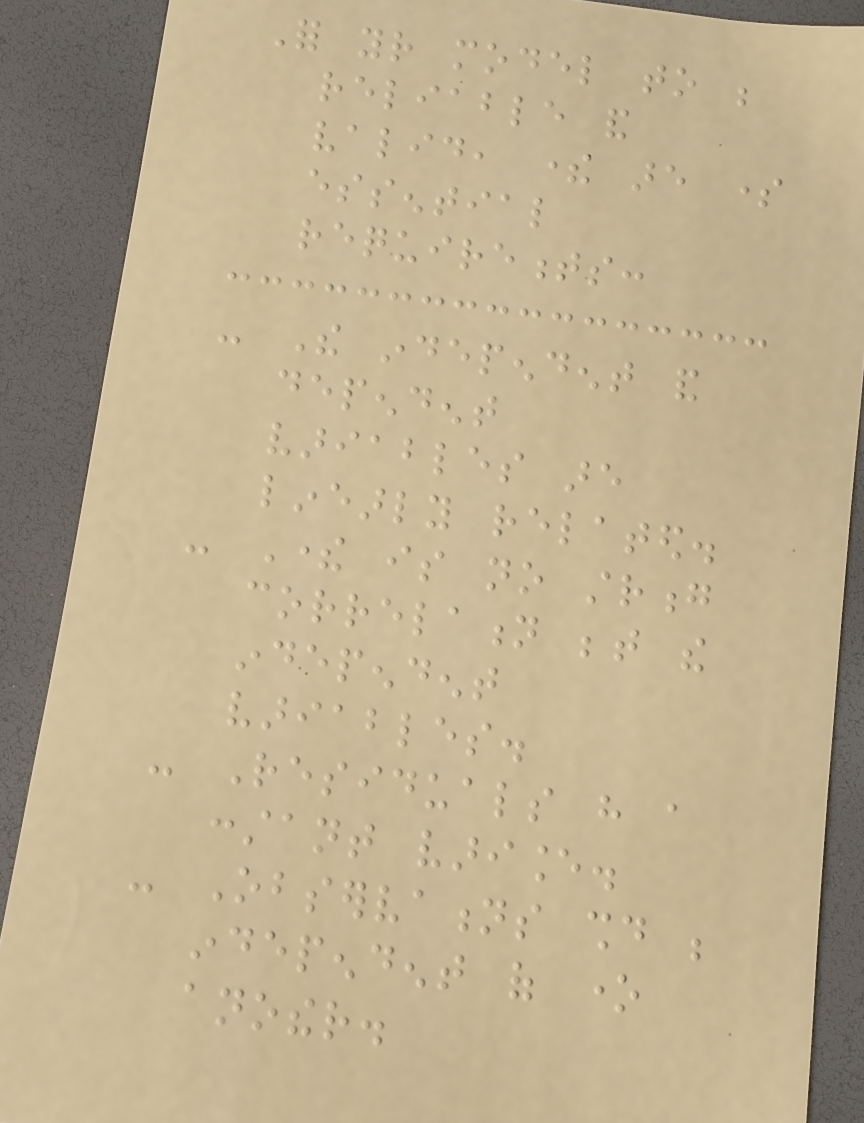For your model to be
reliable and
valid, there are some
essential
requirements:
- The independent and
dependent
variables are
linearly related.
- There is no strong
correlation between the
independent
variables.
- Residuals have a
constant variance.
- Observations should be
independent of one
another.
